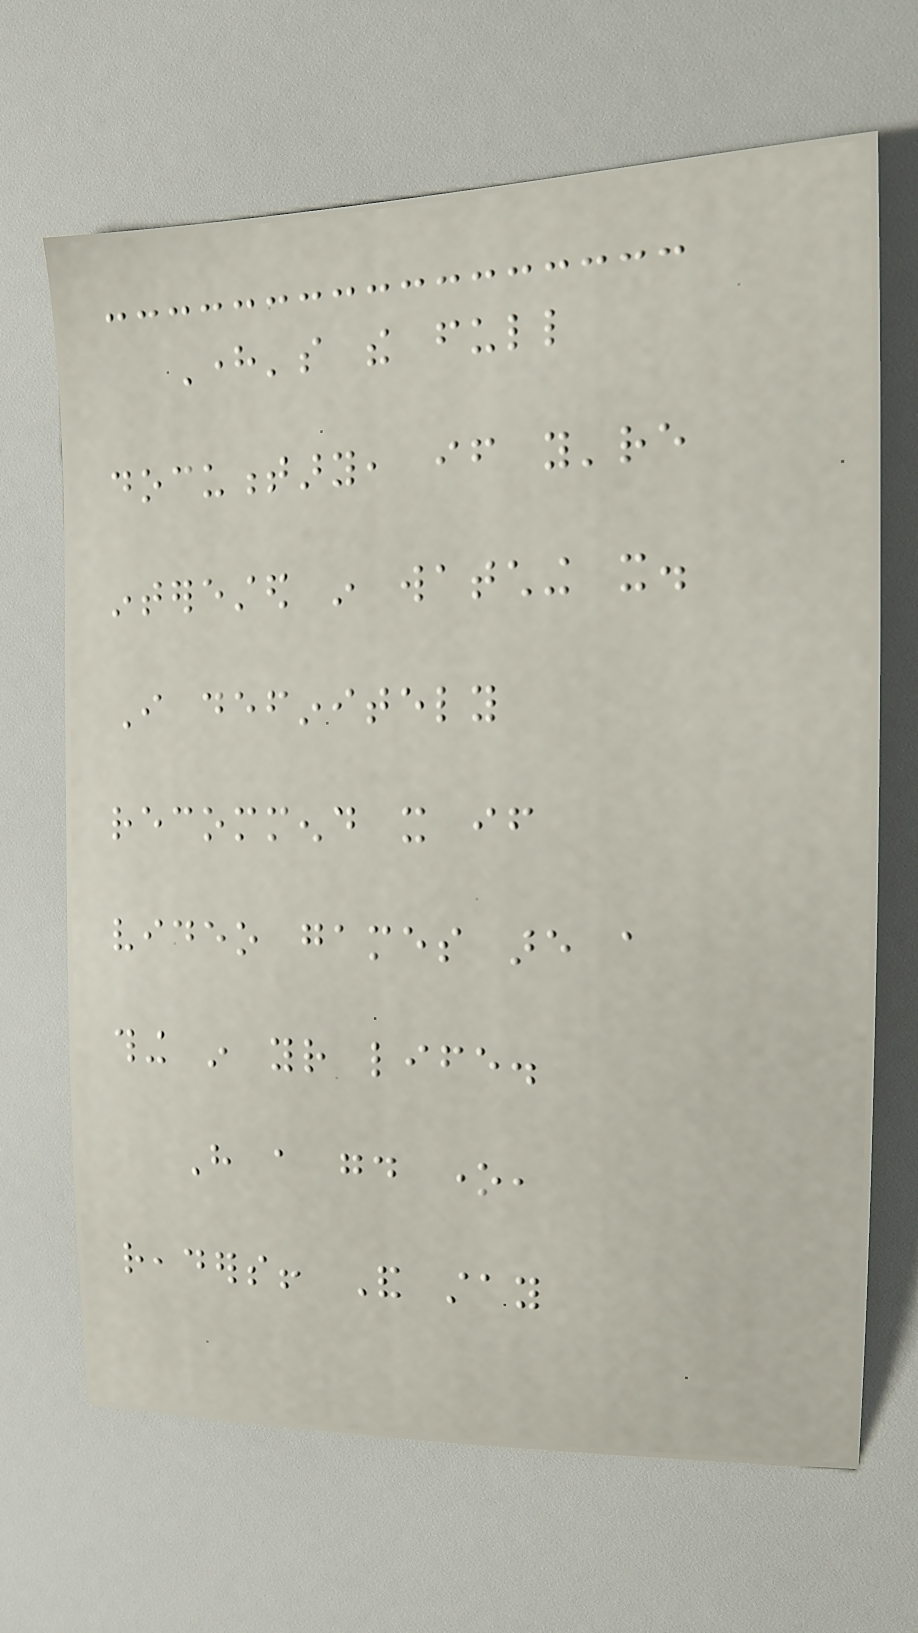Here's the full
documentary, if you're
interested in watching it.
I definitely
recommend it if
video games are a
thing in your life.
Have a good one,
readers! And stay
